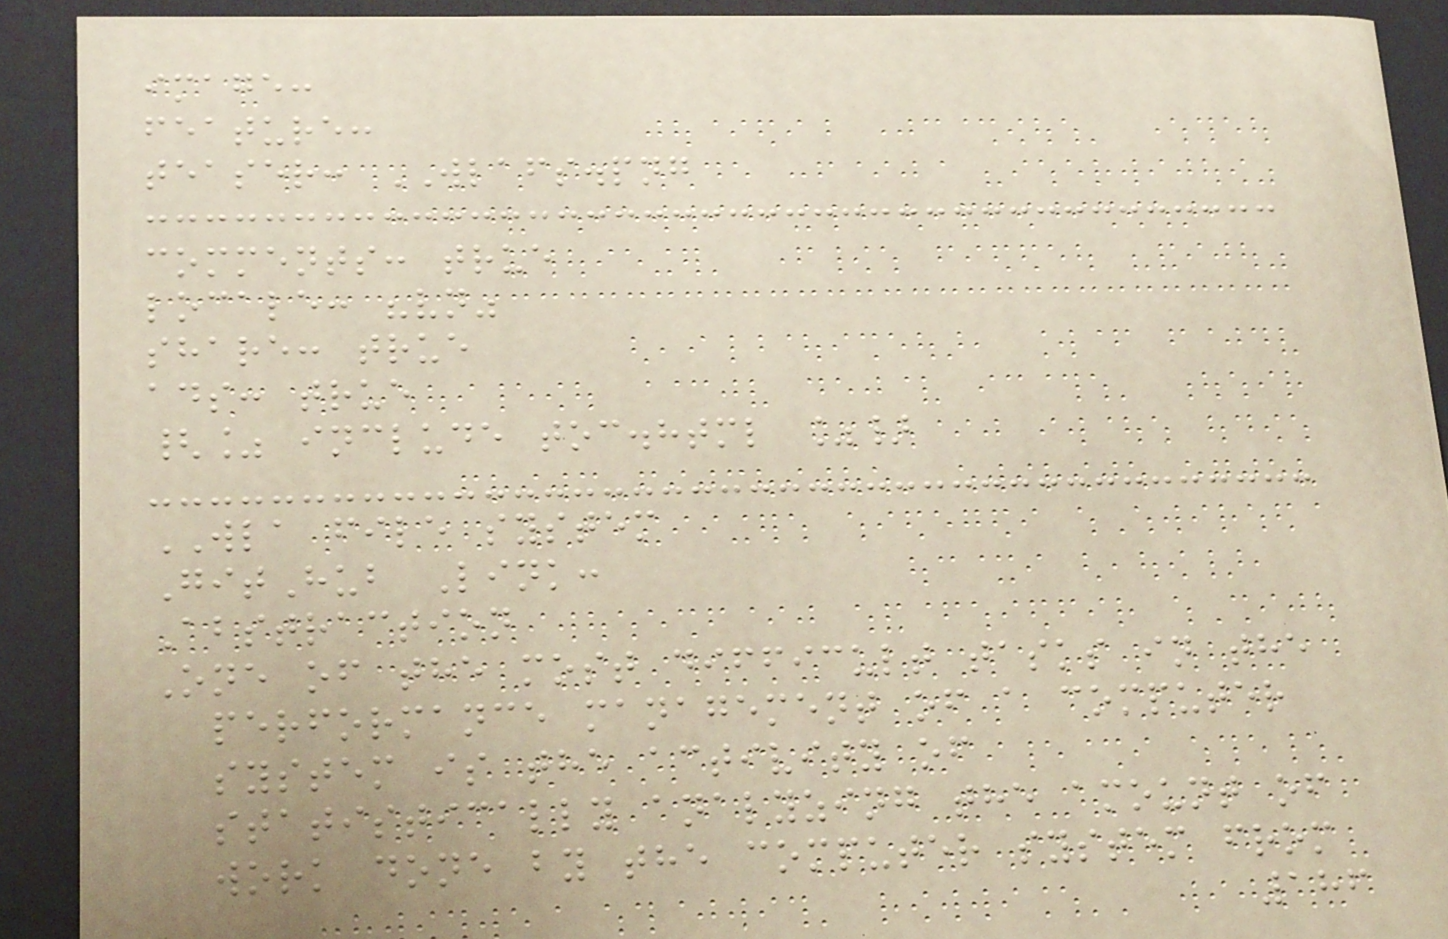image:
feature:
teaser: WLAFS.png
comments: true
locale: "vn"
share: true
ads: true
{% include toc.html %}
WLA file system
GitHub Link:
Abstraction
One of the most difficult tasks in the
performance management of a computer
system is the activity of
statistically analyzing the amount of
work done by the computer system from
186
